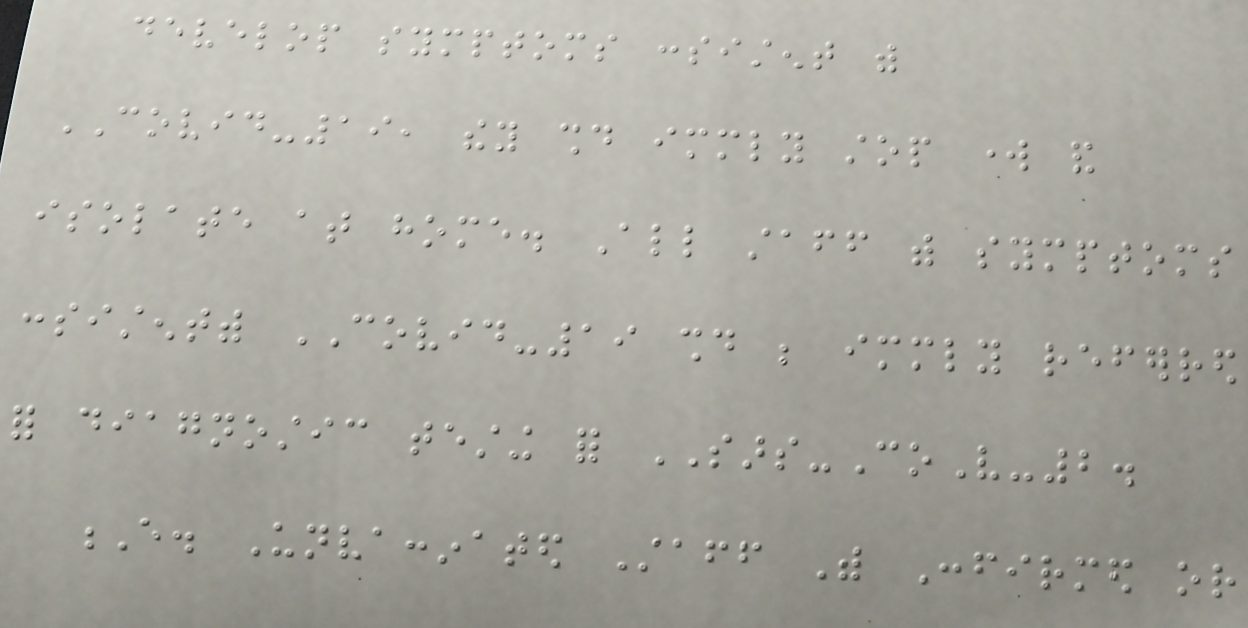develop symptoms consistent with
COVID-19, they should immediately stop work and
isolate at home. All staff with symptoms
consistentwith COVID-19 should be immediately referred
for diagnostic testing for SARS-CoV-2.
E. Unvaccinated Staff With Confirmed or
